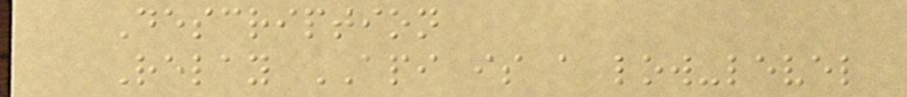Description
Relay API is a low-level
